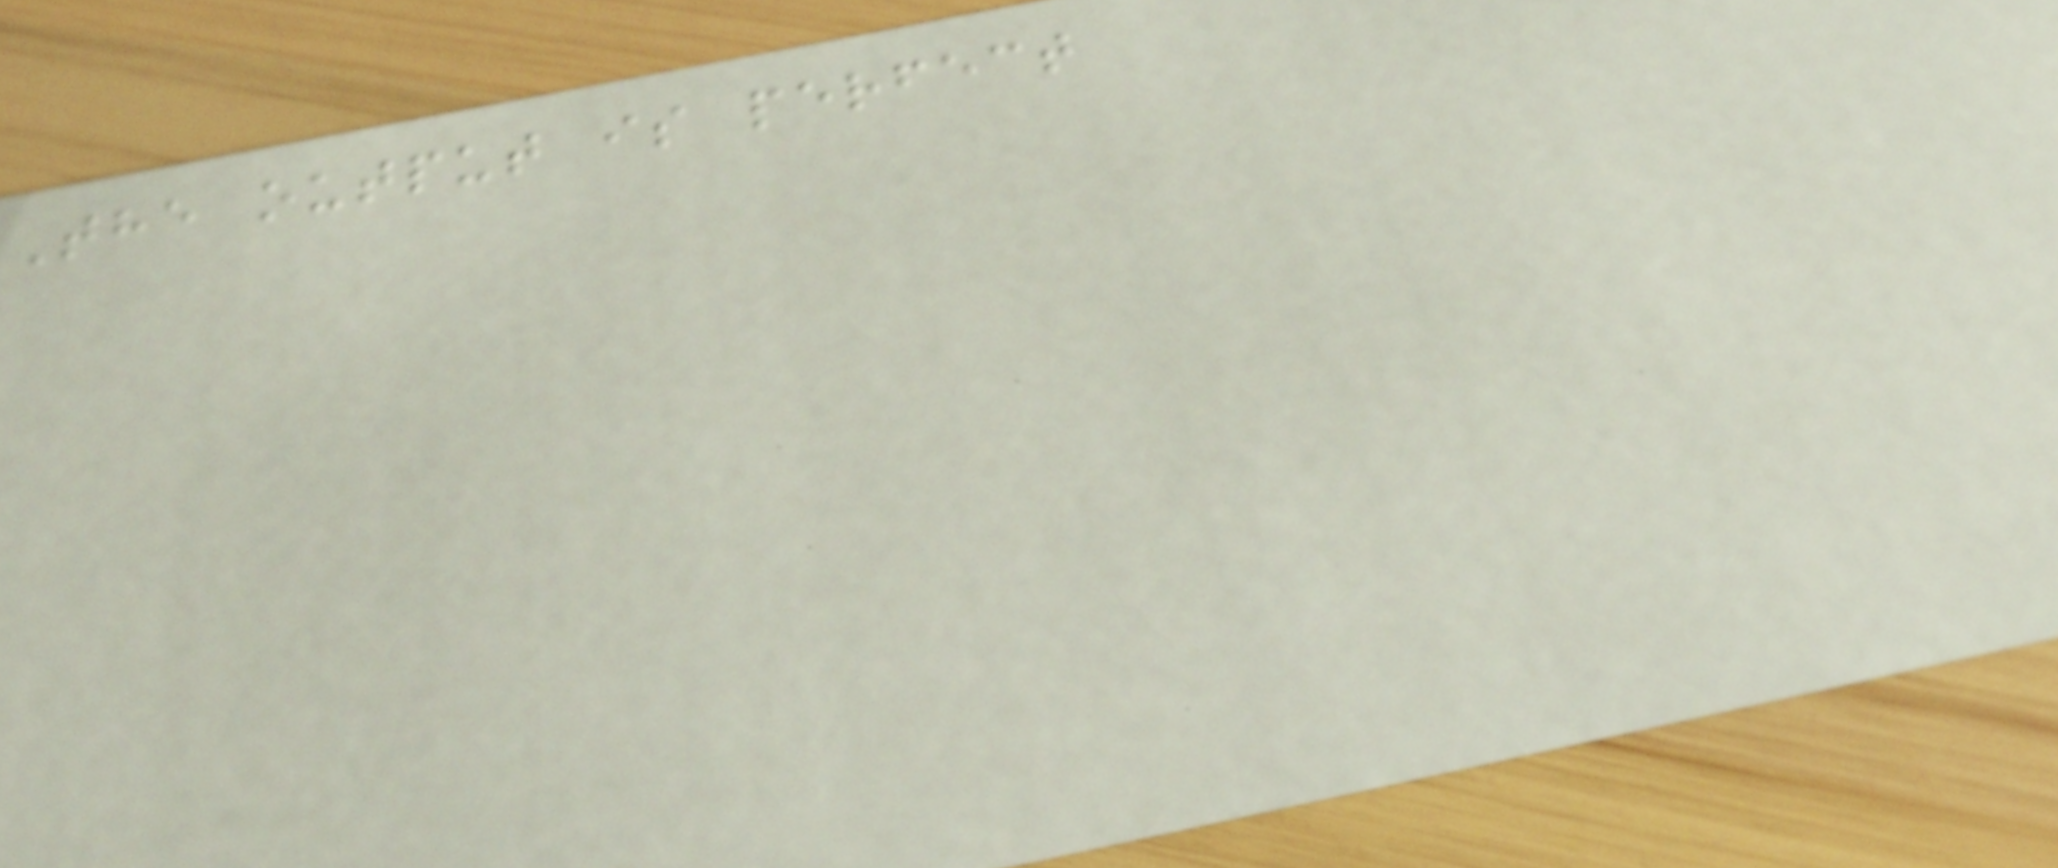The output is perfect
